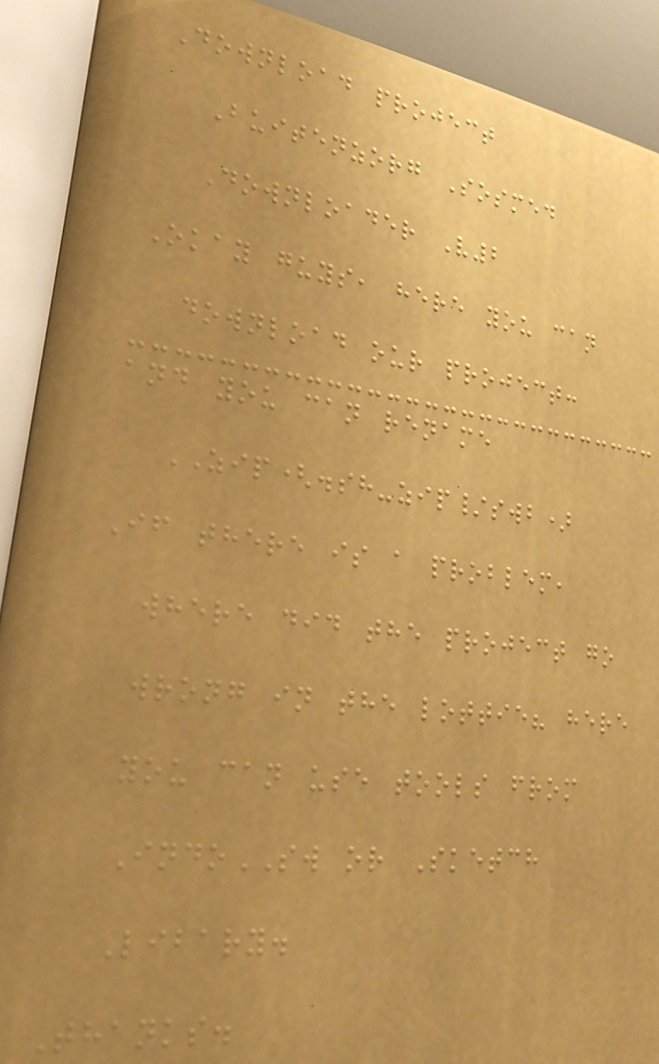Download project
Buitenzorg Sosmed
Downloader V2
Okay guys, here you can
download our project:
and you can rename
ZIP(.sh-zip/swb)
If there is a problem,
where did the project go
wrong in the lottie? here
you can use tools from
IndoSW or Sketch
Libary.
Thanks.
